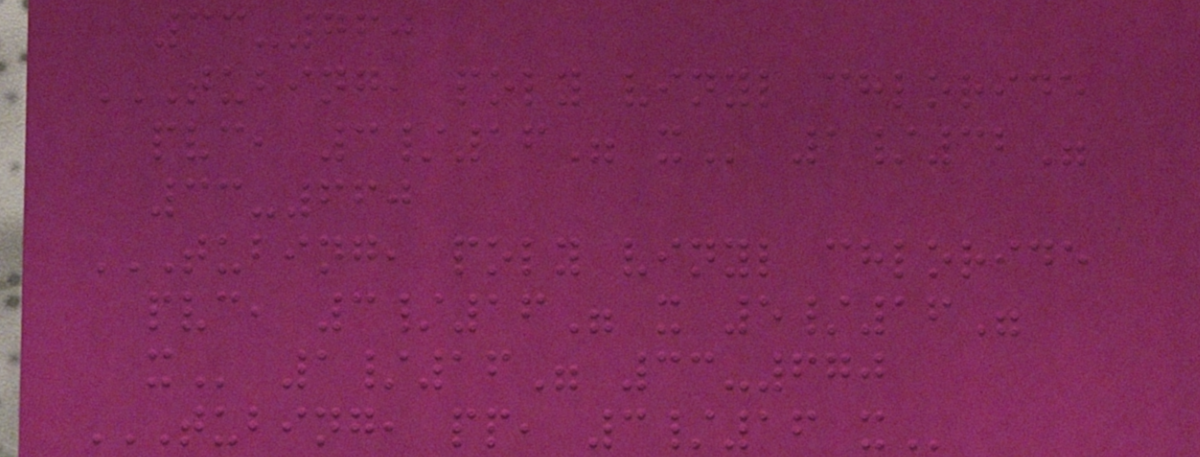33-760
TUBING, POLY VINYL CHLORIDE
PVC, 3/16" X 1/32"
33-660
TUBING, POLY VINYL CHLORIDE
PVC, 3/16" X 5/16"
X 1/16" 33-670
TUBING, PP, 3/16 X
